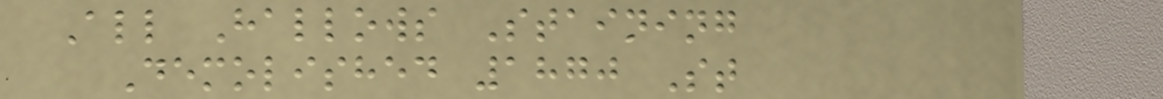All Hallows Staining
Demolished 1870 St
